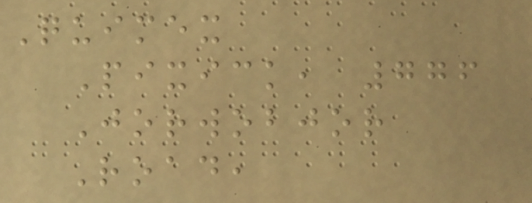Quimex
Pixick, 776
Jorwobjor
Road,
